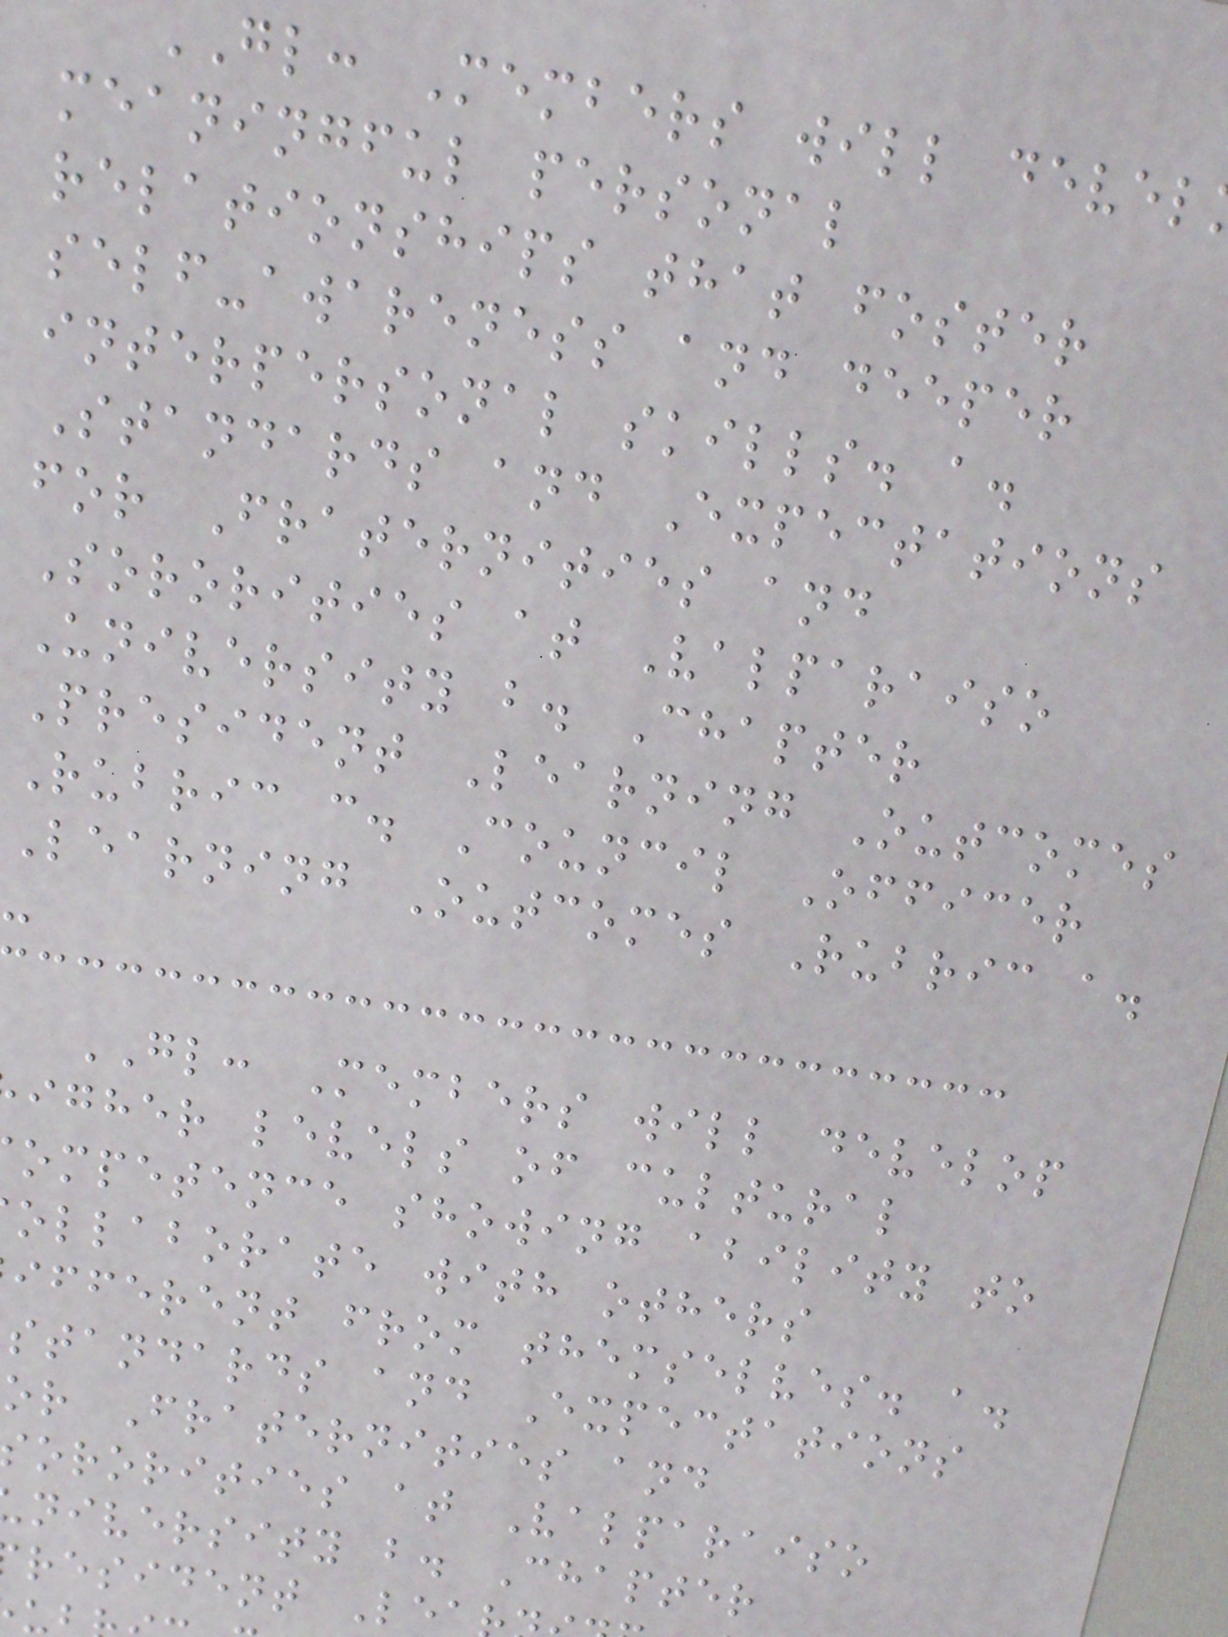GL: Members will devel
meaningful personal
relationships that foster
self-awareness and deeper
interpersonal skills. a.
Standards and Expectations
for Fraternities and
Sororities at Valparaiso
University b. Chapter
President Learning Outcomes
Rubric c. Council Officer
Learning Outcomes Rubric a.
-
GL: Members will develop
igher levels of cultural
ompetence showing ability to
ollaborate with others
ifferent from themselves. a.
standards and Expectations
or Fraternities and
ororities at Valparaiso
niversity b. Chapter
resident Lea
